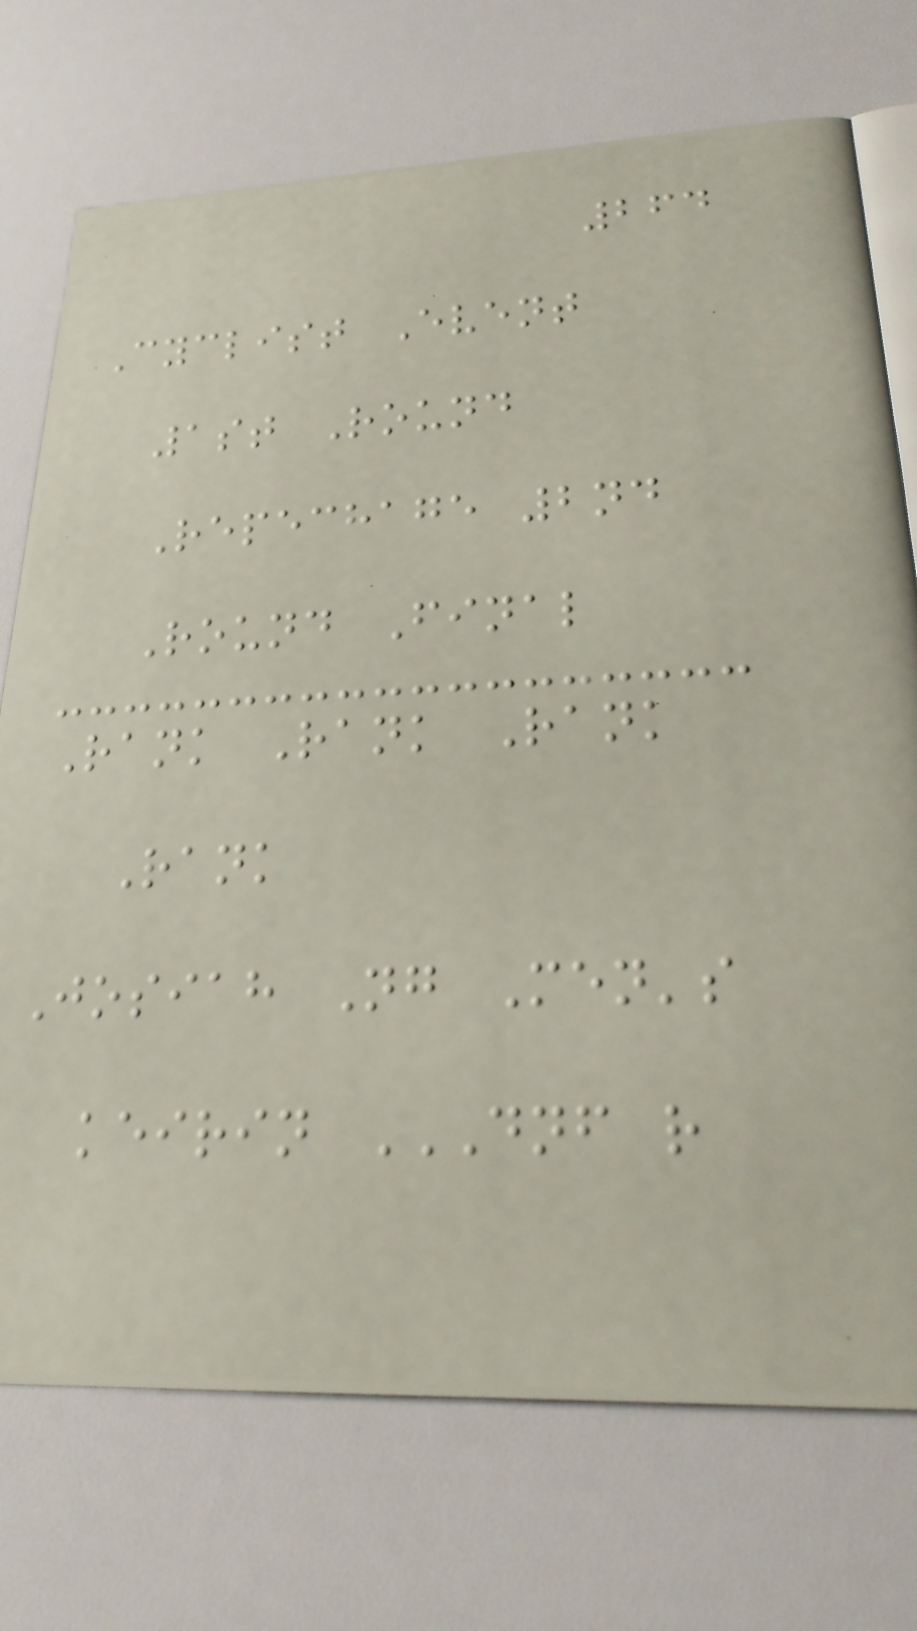264
Cyclist Event
1st Round
Repechage 2nd
Round Final
Rank Rank Rank
Rank
Josiah Ng Men's
keirin DNF R
